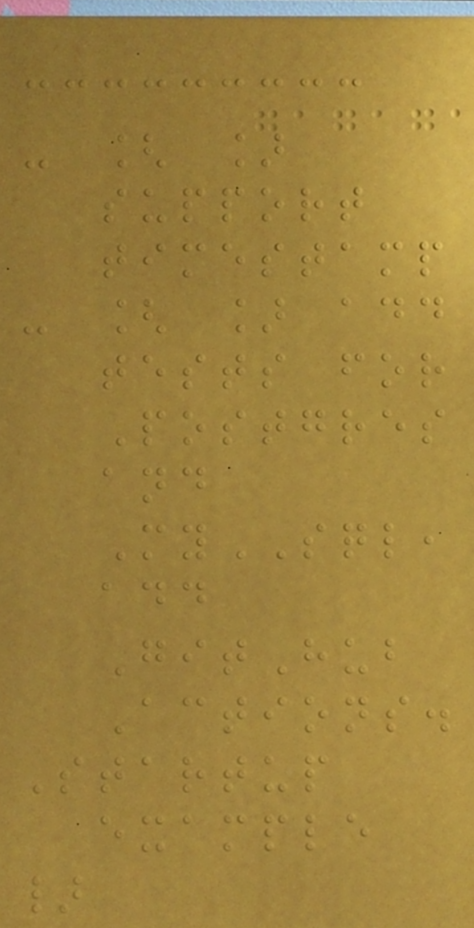- [ ]
support
timestamp
- [ ] add
tests for
Postgres
and
MySQL,
add
GitHub
Actions.
Startup
example
}
